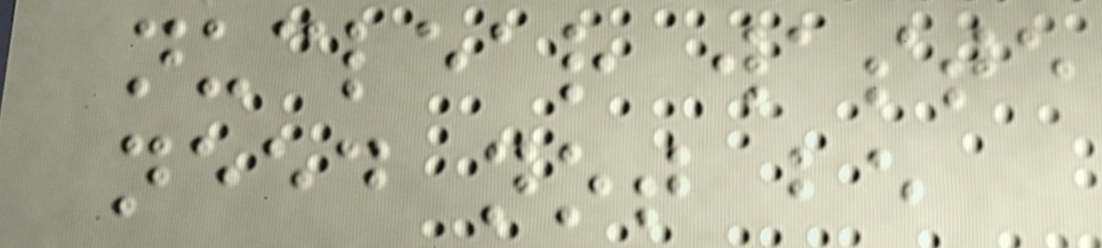nuclear waste
need not be
